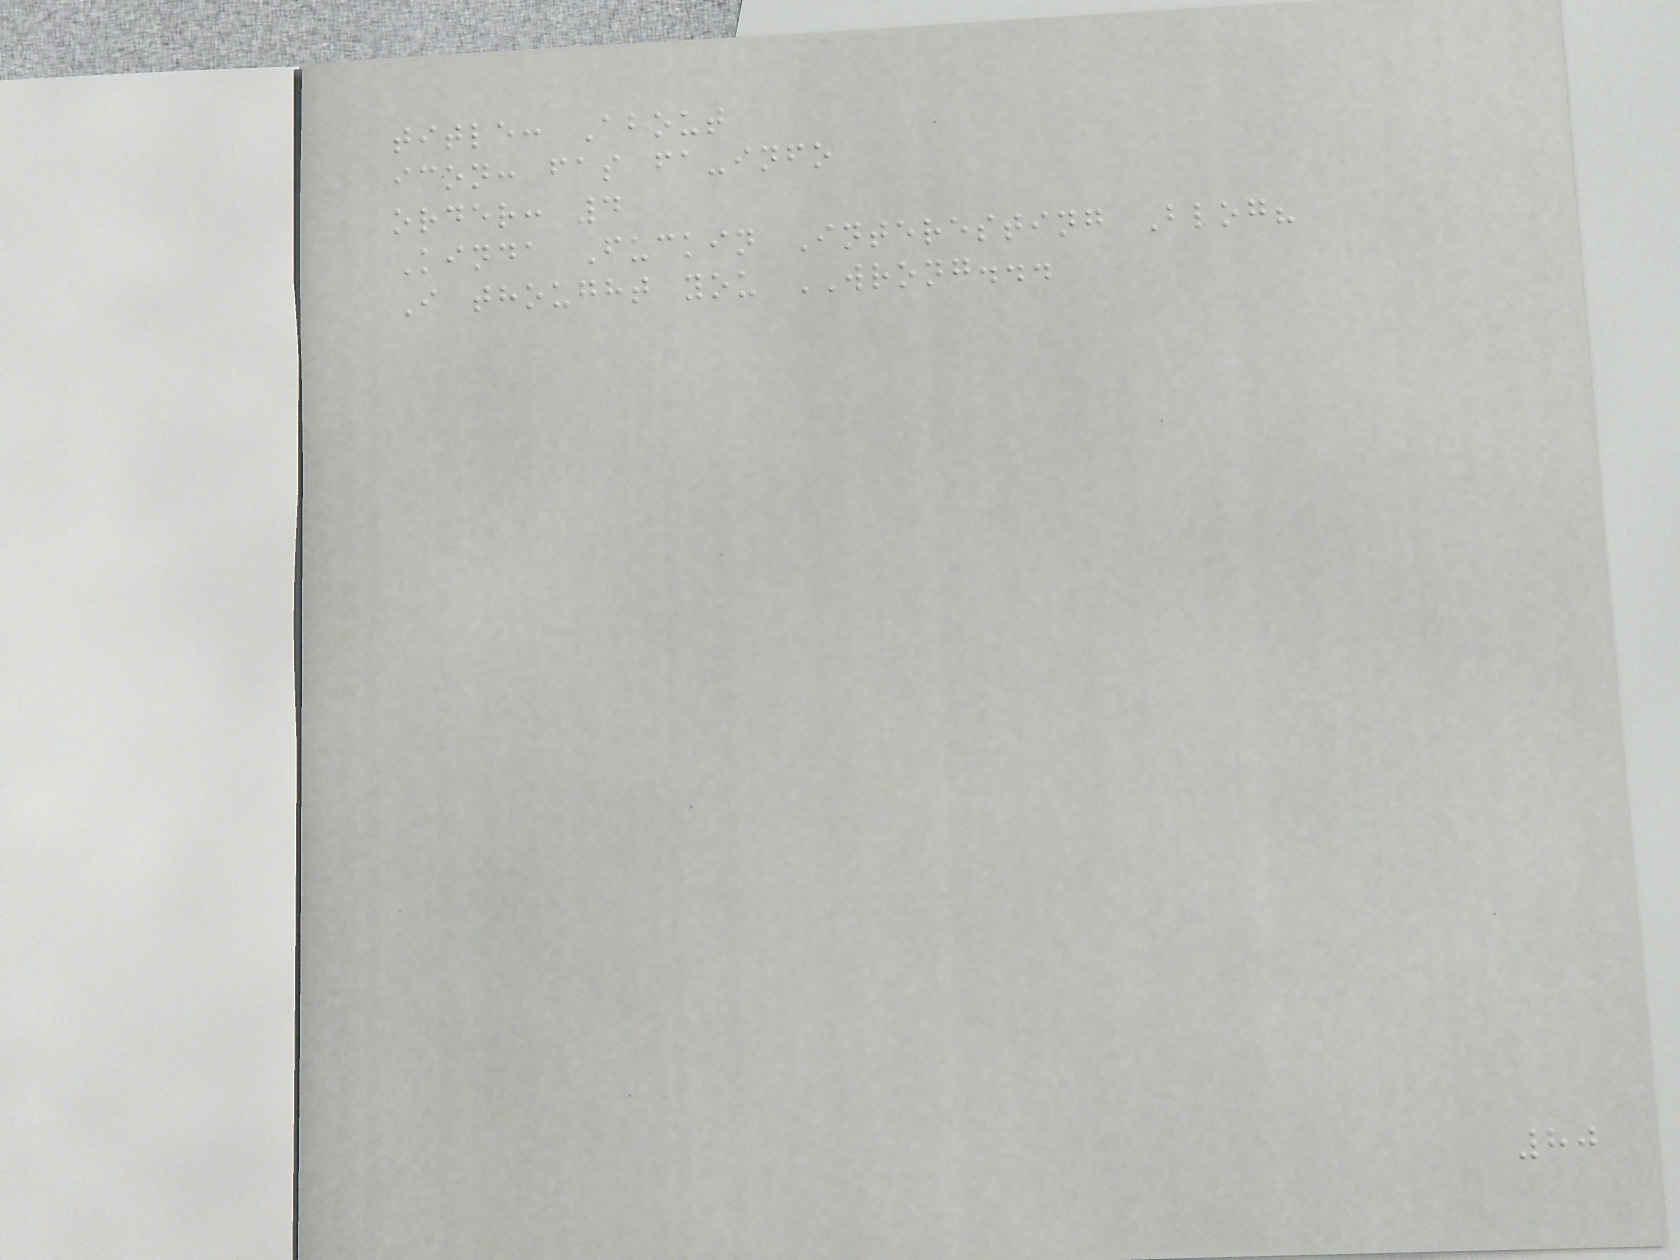title: About
icon: fas fa-info
order: 4
Kinda Fuckin Interesting Blog?
I thought you WRONG...
80
